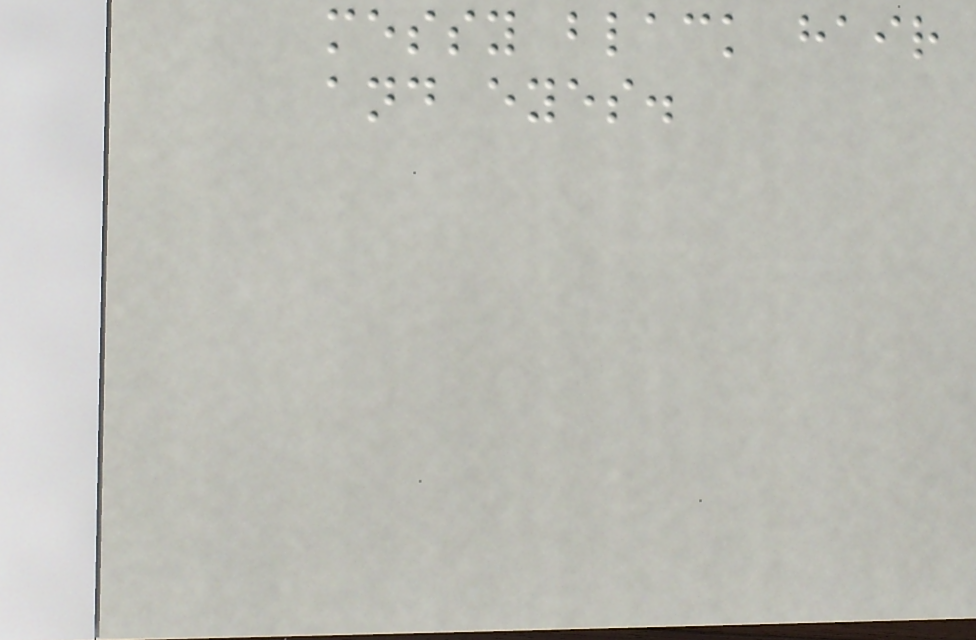messy black hair
and eyes.
